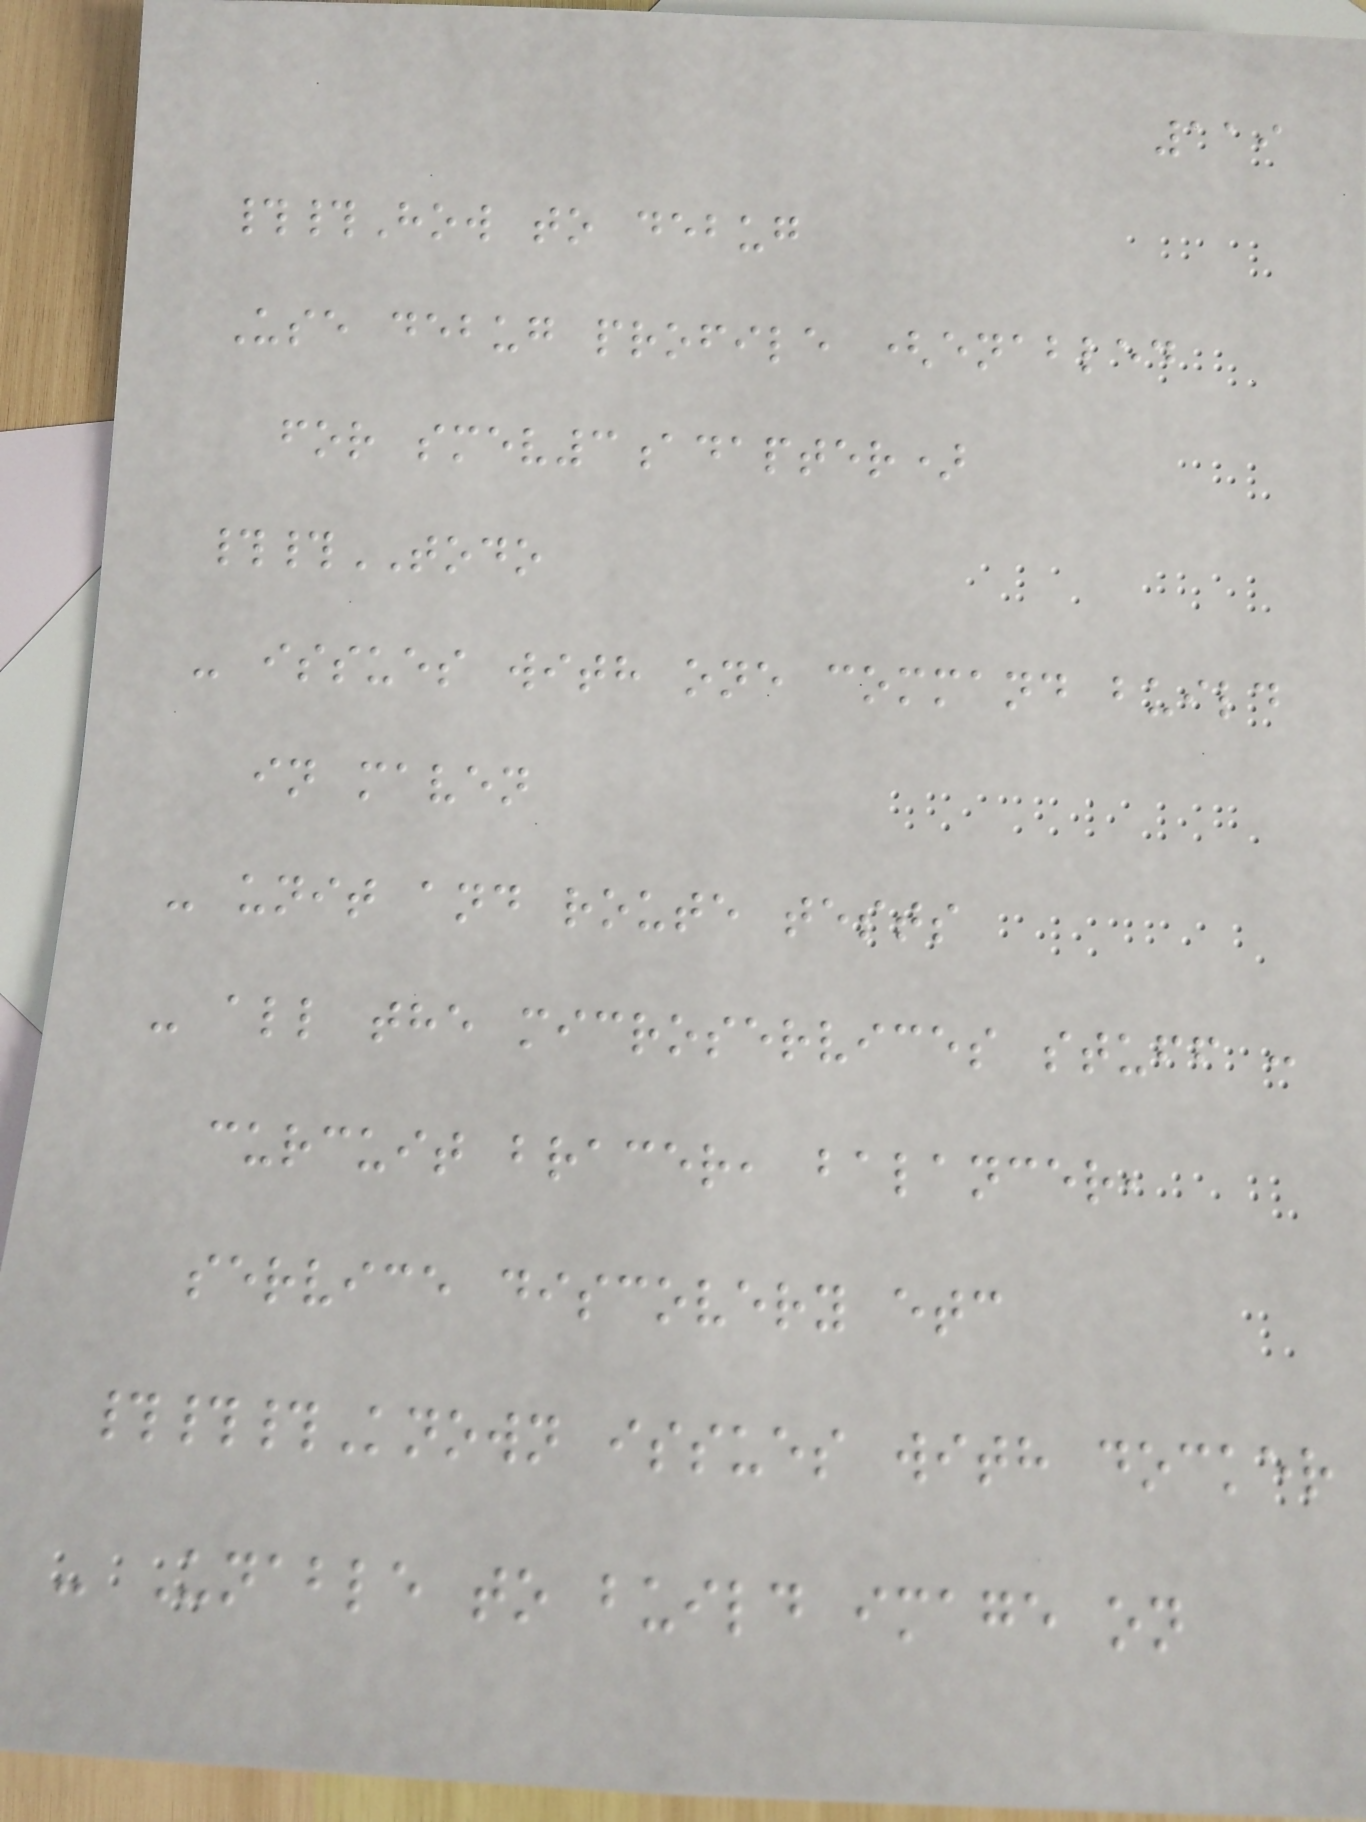119
##How to debug
Use debug profile (enabled
for smev3adapter)
##TODO
- issues with one command build
in maven
- unit and route tests
- all the microservices stuff :
curcuit bracer, balancer,
service discovery etc
###Known issues with docker
- Unable to build image on
